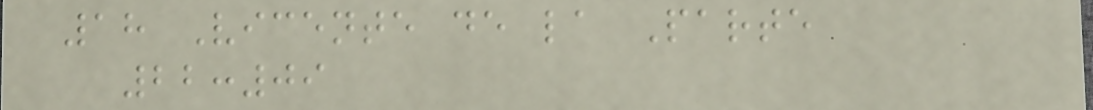18 Vicente de la Parte
22:09
